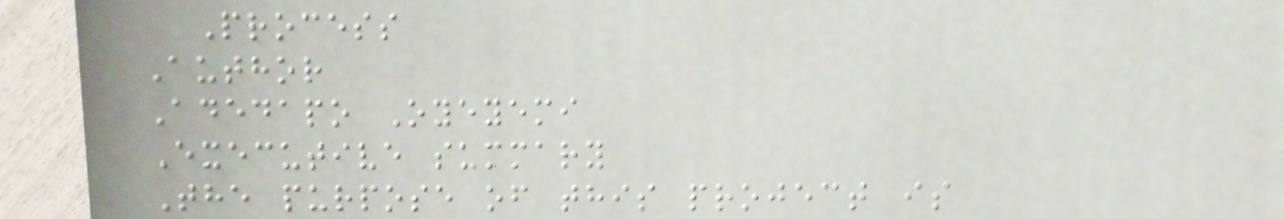Process
Author
Adedapo Oyeyemi
Executive summary
The purpose of this project is
